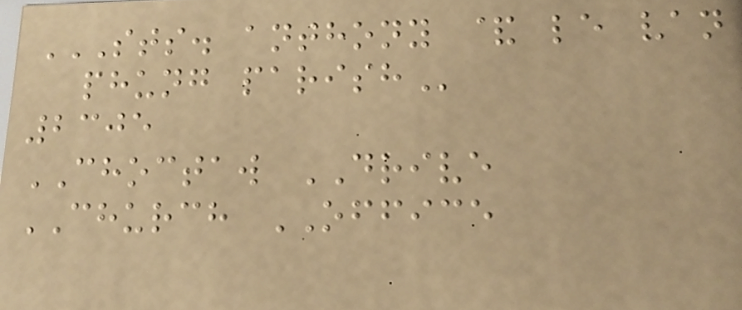STS. ANTHONY & LE VAN
PHUNG PARISH
2305
CHOCTAW DRIVE
CHURCH OFFICE
